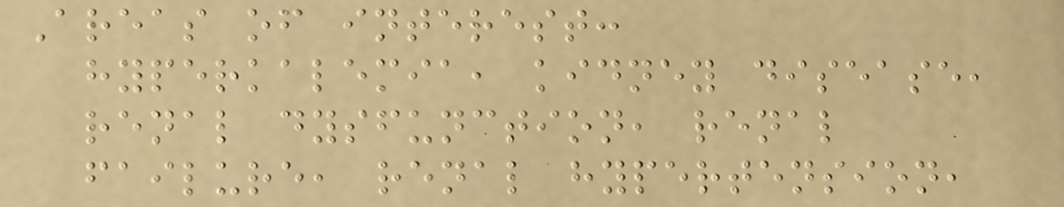Areas of interest:
hyperkalemia, kidney disease,
renal dysfunction, renal
failure, renal hypertension,
